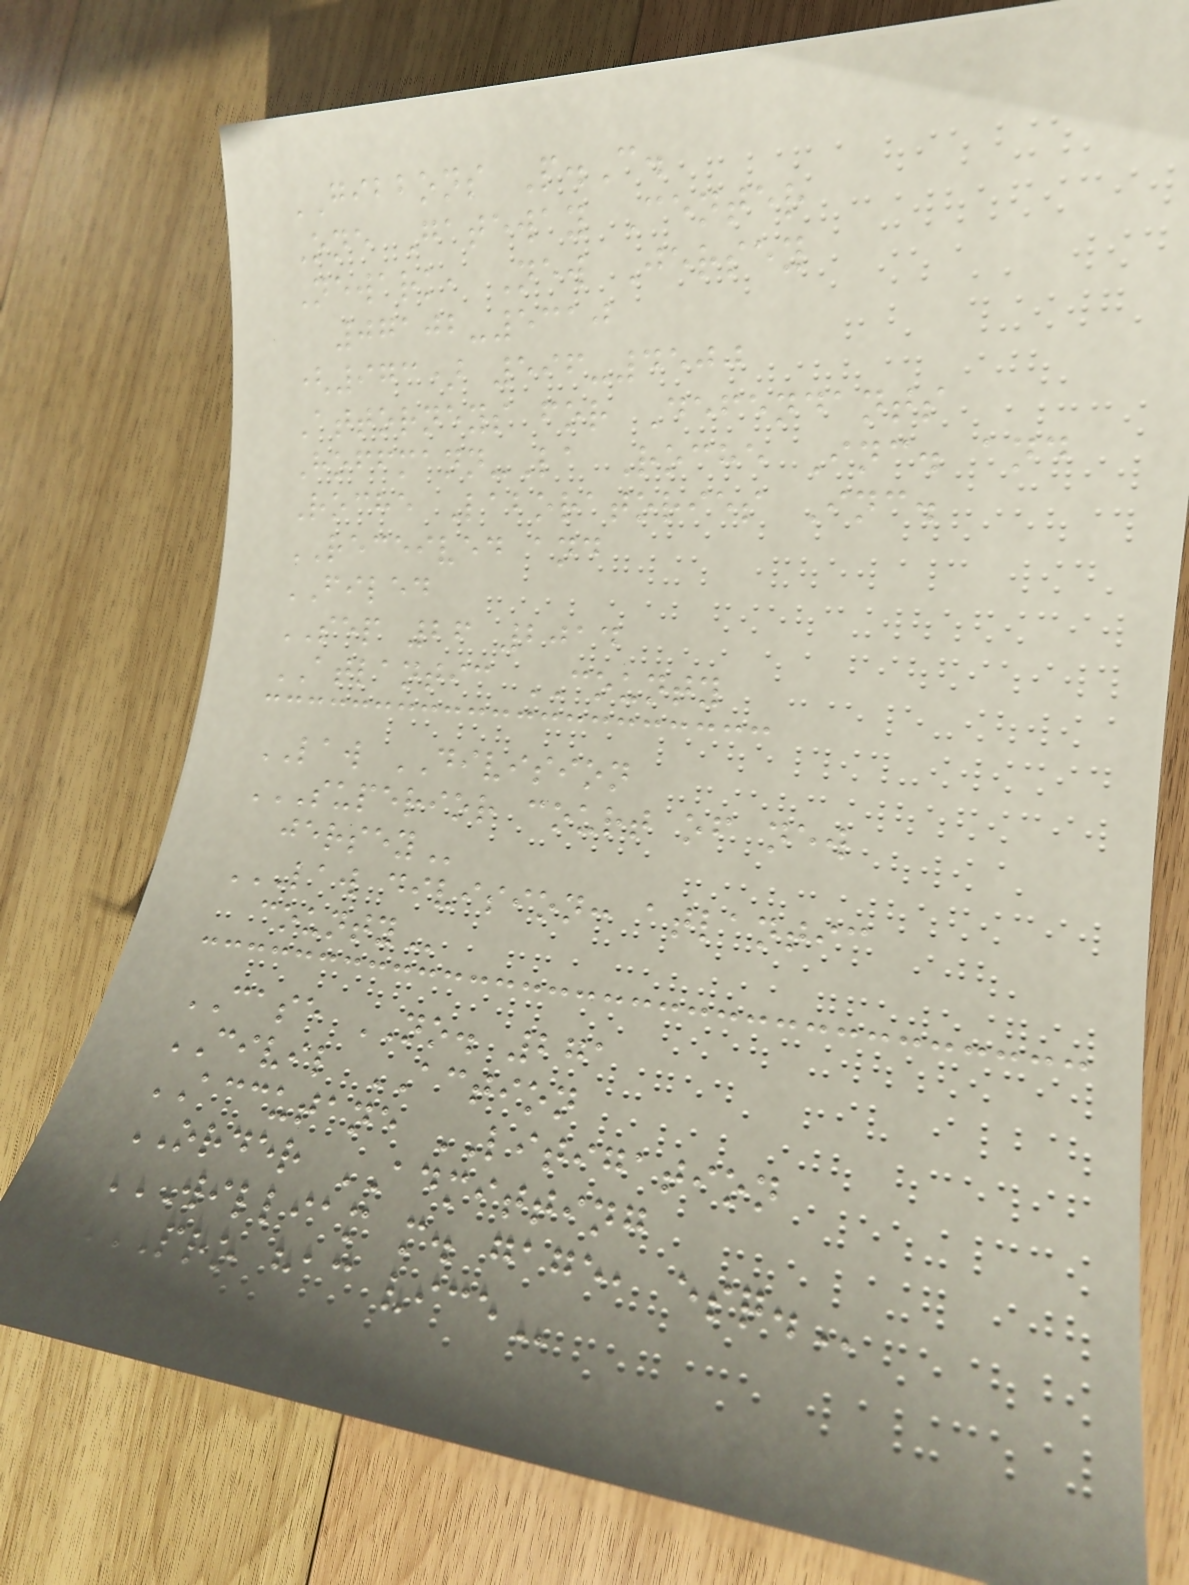GIBBONS P.C.
One Gateway Center
Newark, New Jersey
07102-5310
(973) 596-4500
Attorneys for Defendants
Hoffmann-La Roche Inc. and
Roche Laboratories Inc.
RECEIVED and
FILED
SEP 26 2014
ATLANTIC COUNTY
LAW DIVISION
SUPERIOR COURT OF NEW
JERSEY
LAW DIVISION: ATLANTIC
COUNTY
CASE NO. 271
CIVIL ACTION
ACCUTANE LITIGATION
ORDER ADMITTING
WILLIAM M. GAGE, ESQ.
PRO HAC VICE
